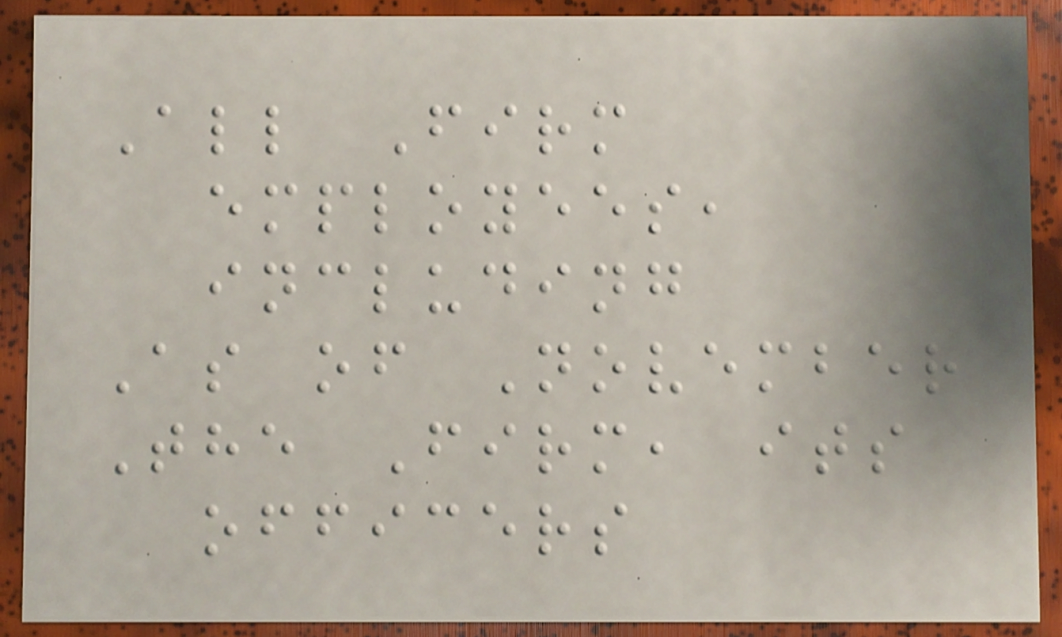All Firm
employees,
including
As of November
The Firm, its
officers
